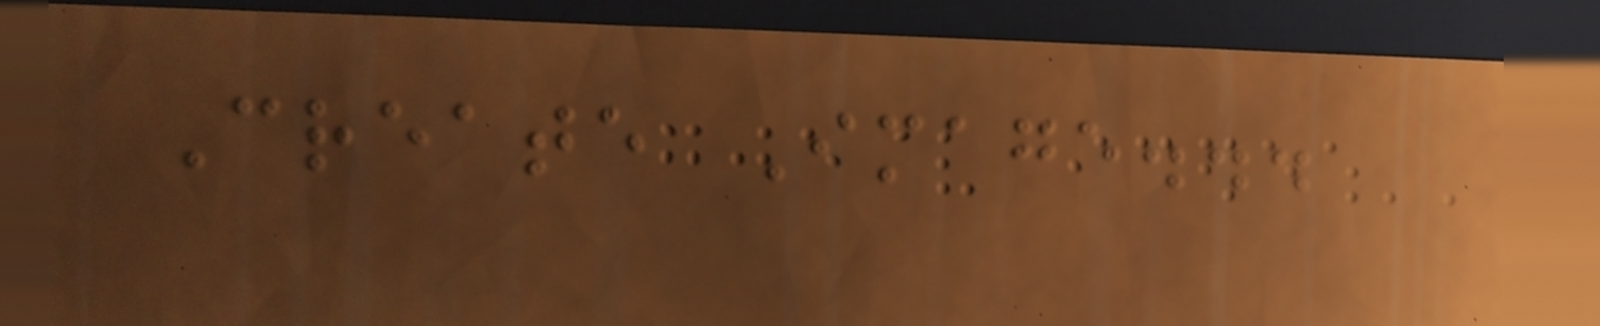Create Image...
